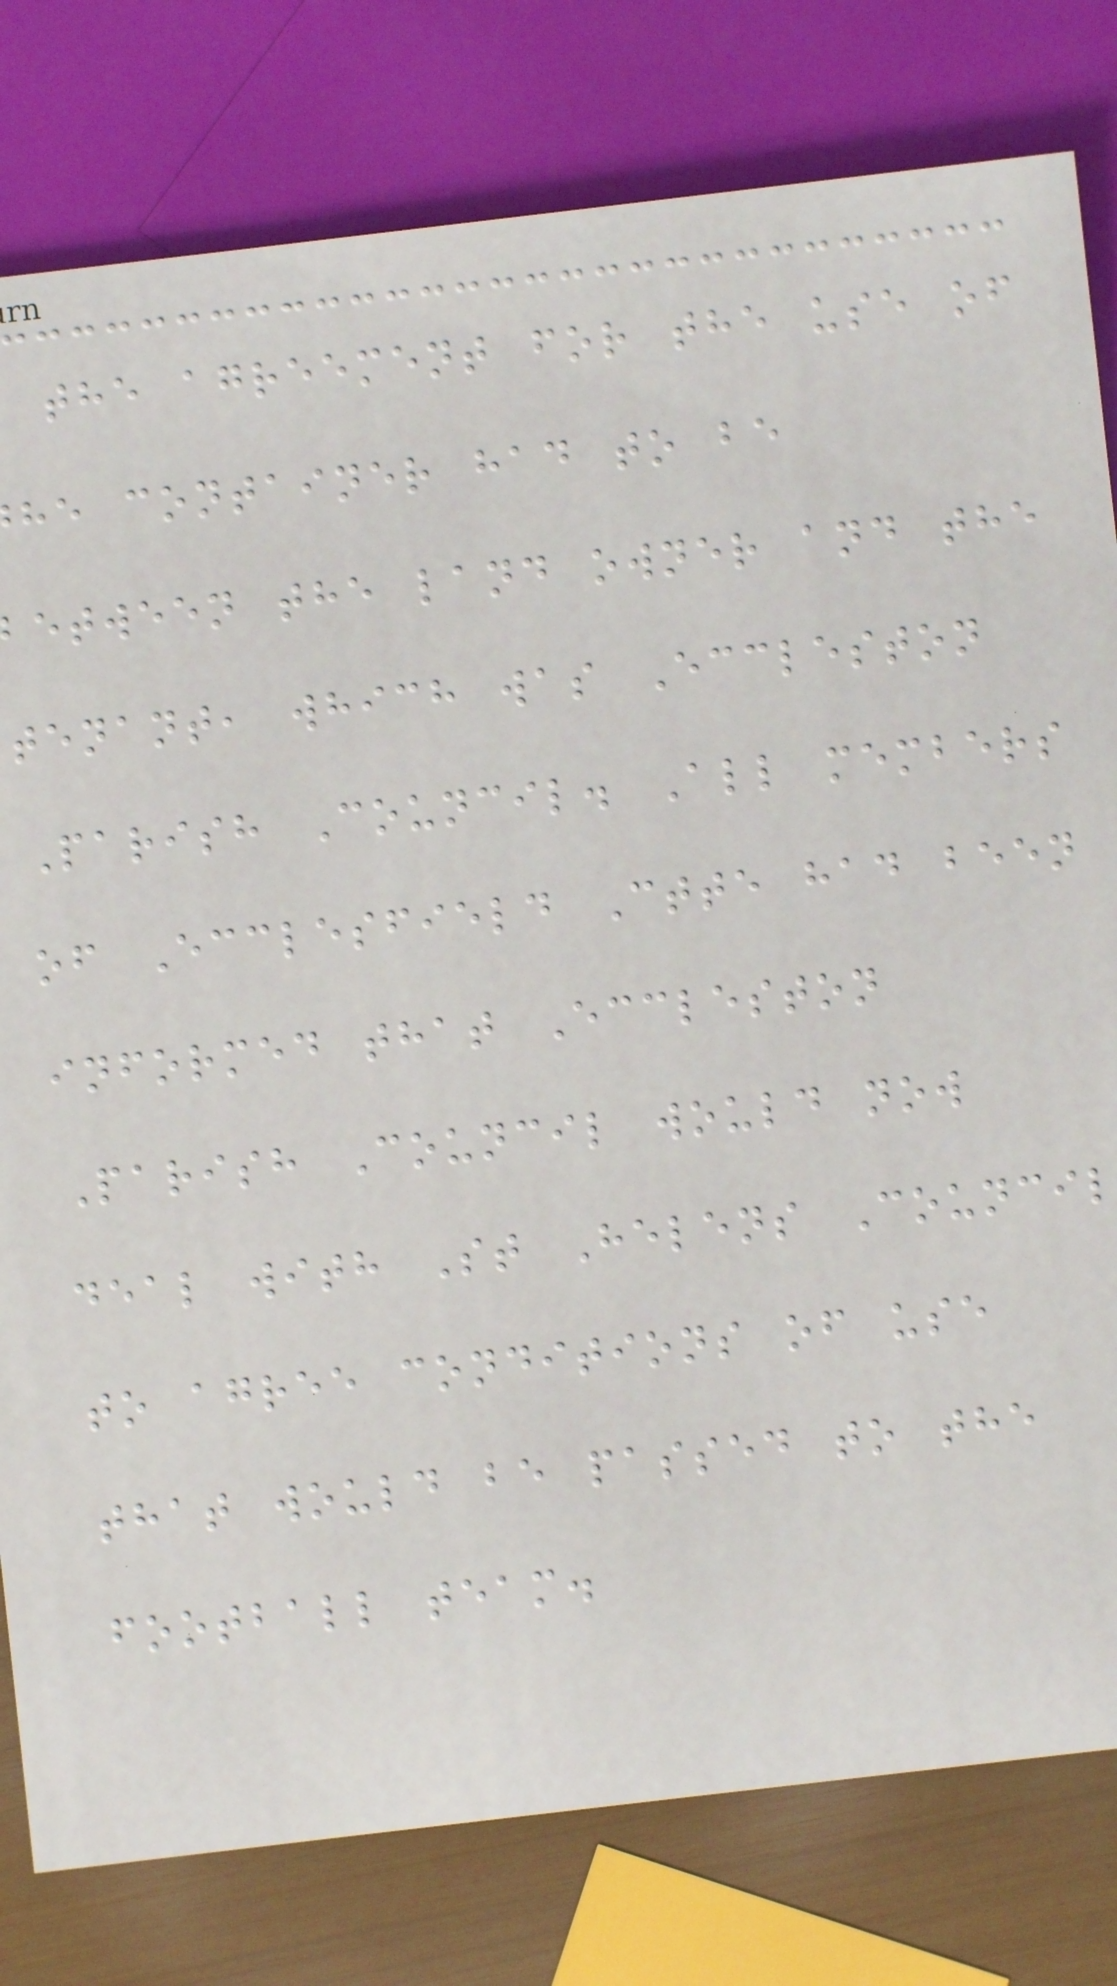the agreement for the use of
he container had to be
etween the land owner and the
tenant, which was Eccleston
Parish Council. All members
of Ecclesfield Ctte had been
informed that Eccleston
Parish Council would now
deal with St Helens Council
to agree conditions of use
that would be passed to the
football team.
